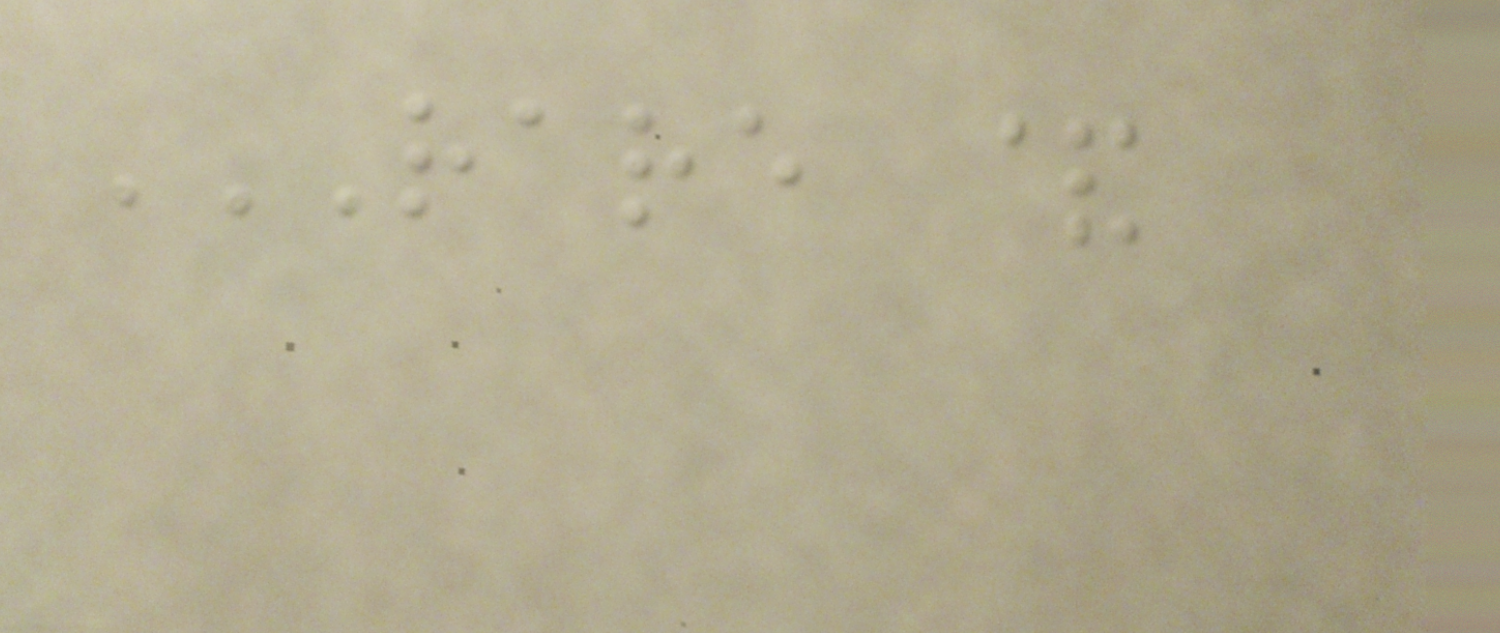RARE &
